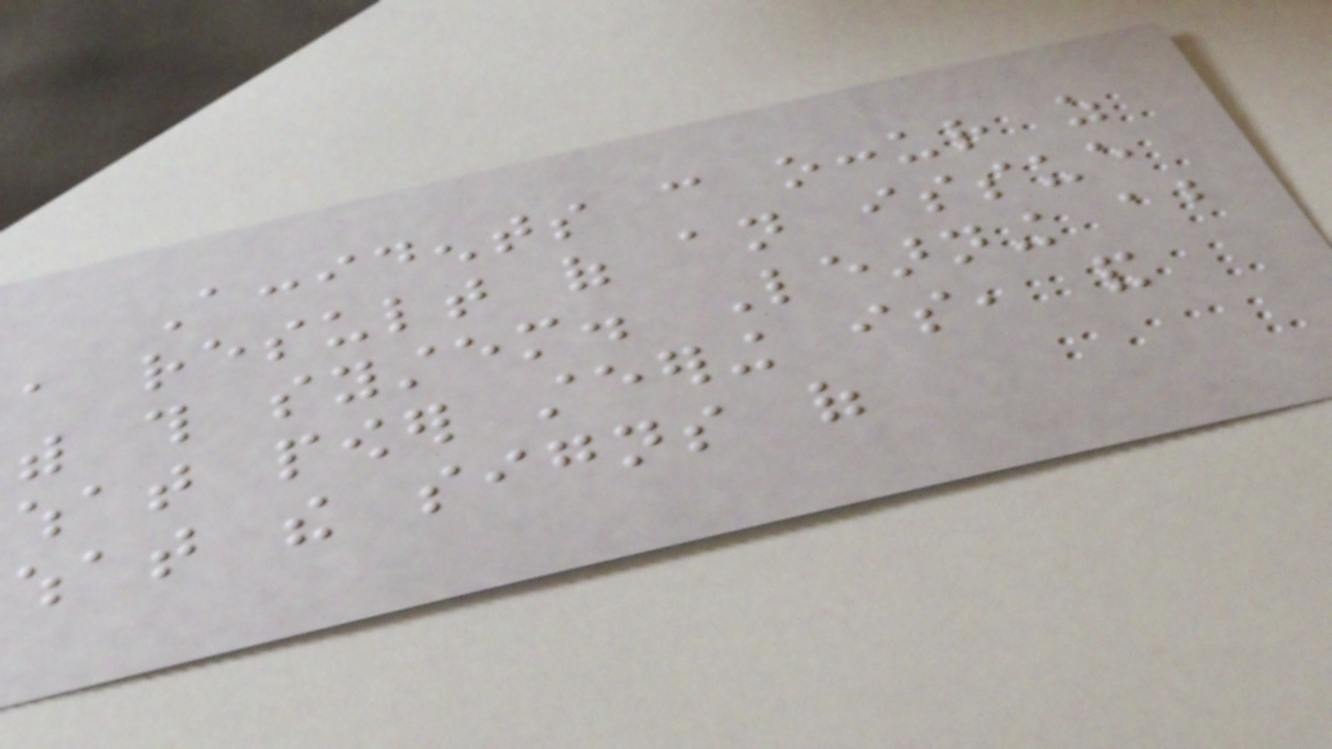Accidents can occur as
a result of an issue
with this system. Learning about
what power steering is, and
what the signs of
